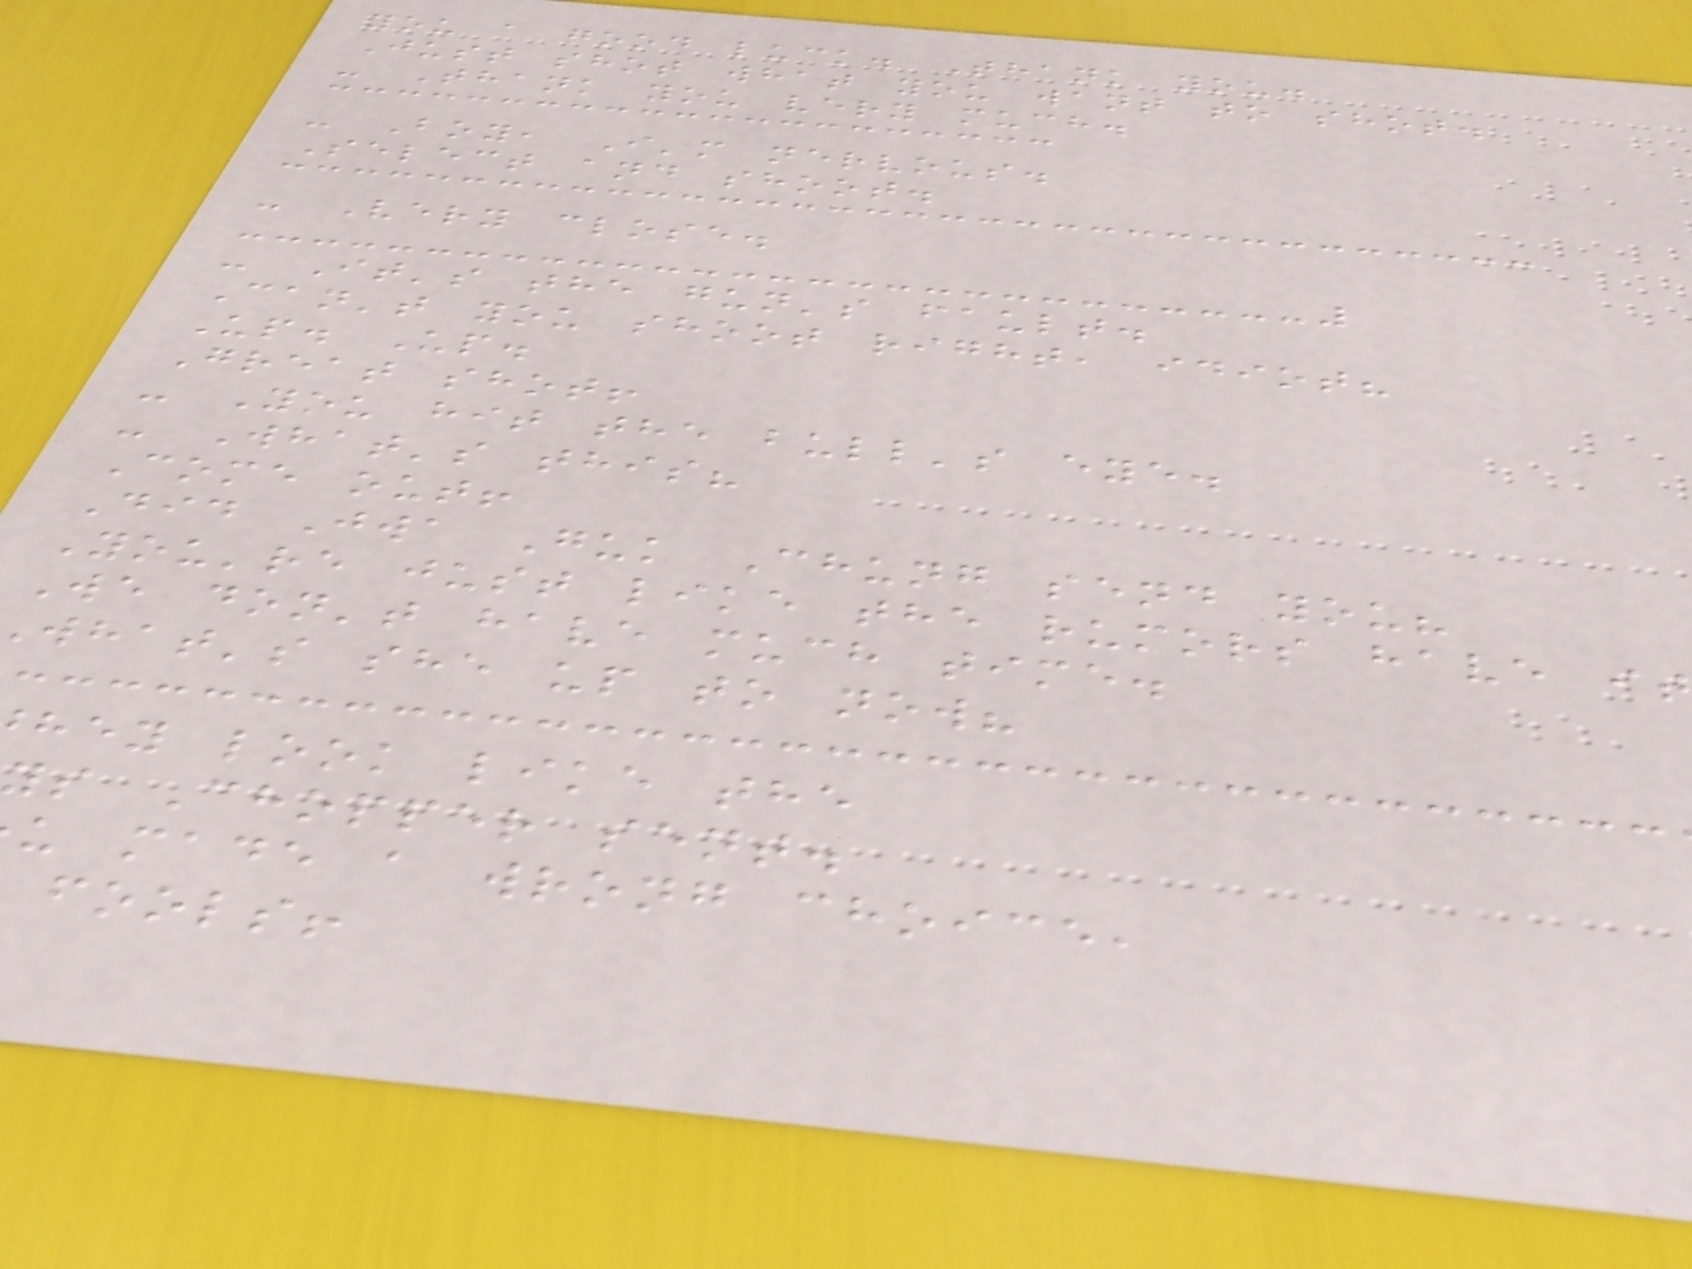you a good luck. Thank you.
Just shot what you want to shot.
- Thank you very much.
- Boy, I'm nervous.
Select and shoot.
- Very close.
- It's the gun's fault.
Can't you shoot right, idiot?
Up. Up.
Great shot!
- You hit the bull's eye.
- What's this?
Come out!
Did Jwa Guk Chung send you?
You're just like the rumors have it
We don't have much time.
what's she up to now?
hey look like the
s Chopper sent.
u made a wrong choice,
fools!
